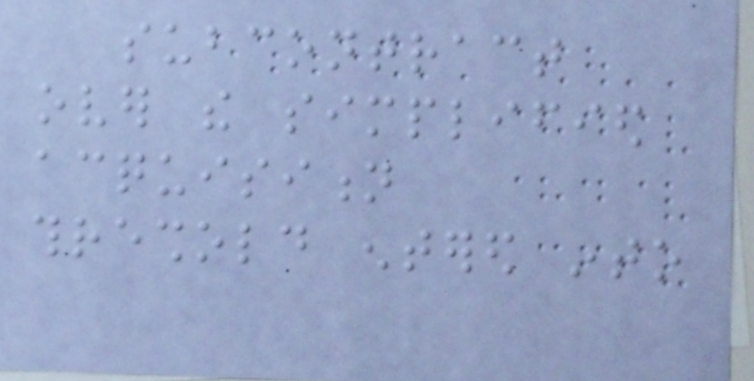subcontract
over the simplified
acquisition
threshold entered into
